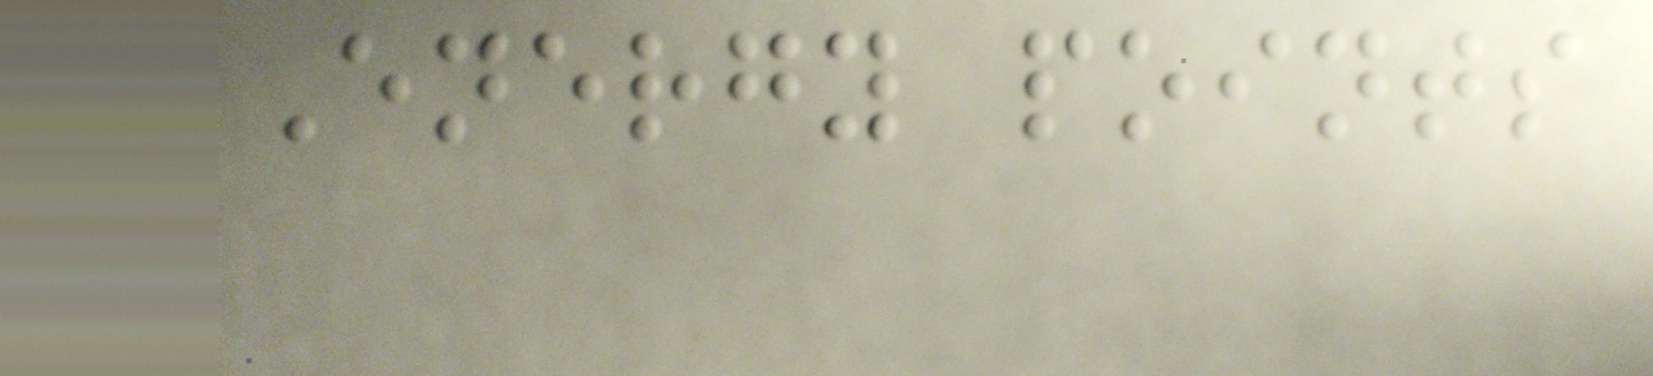Energy points
